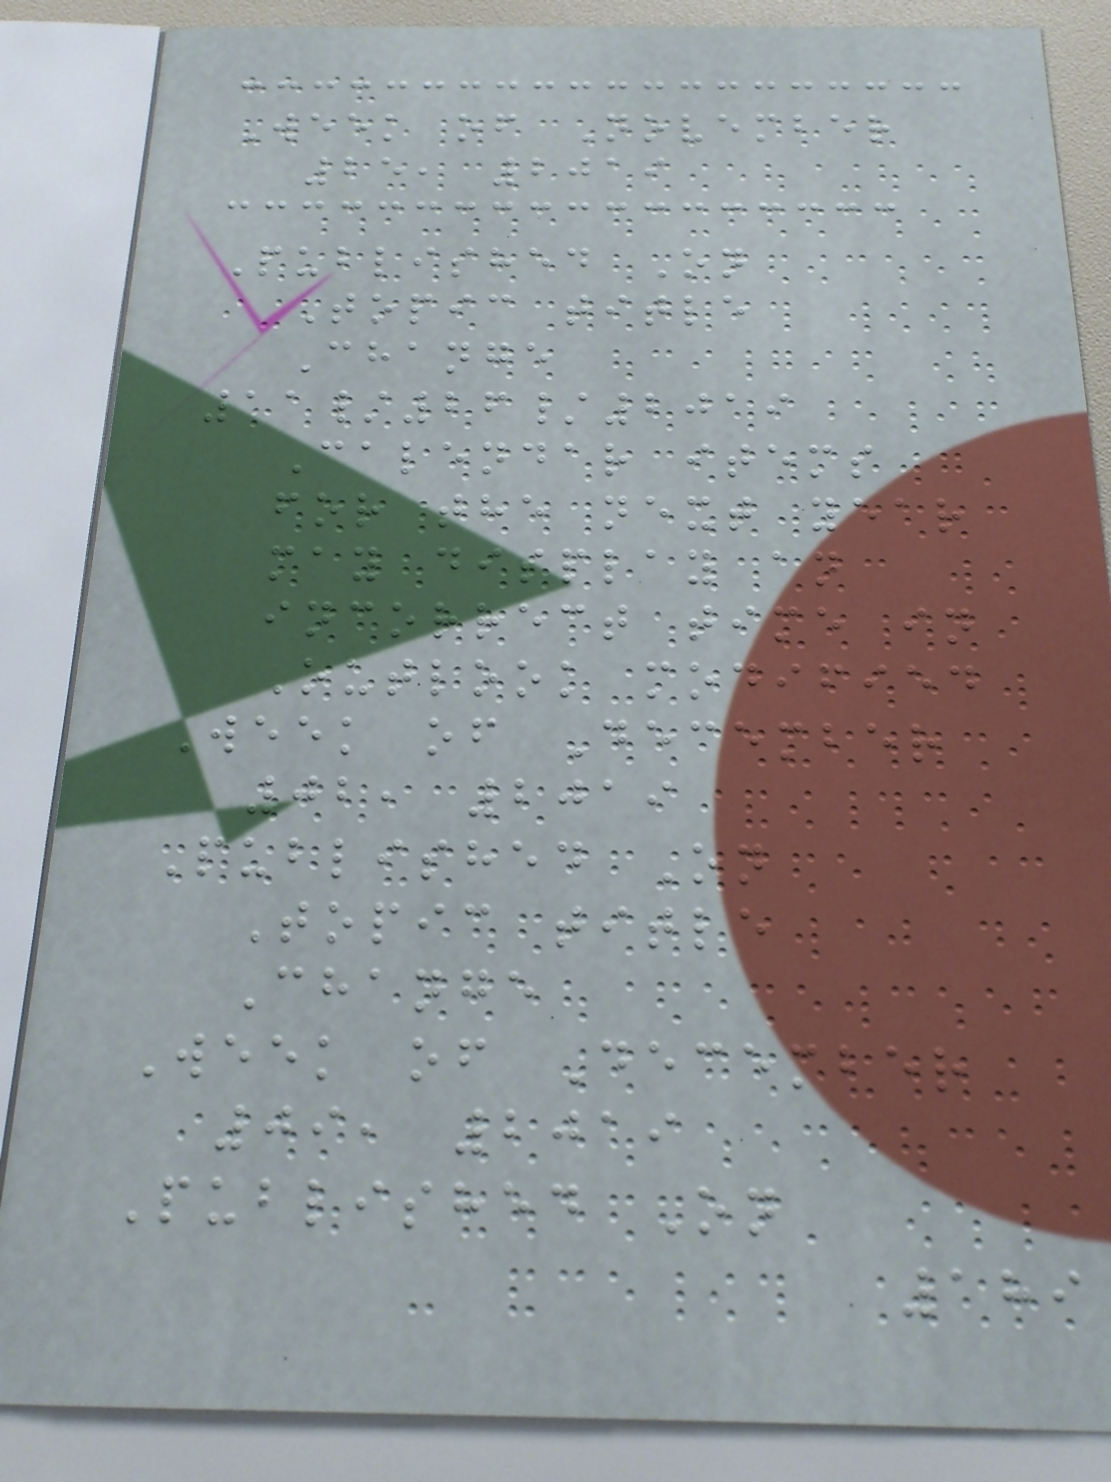Week of November
25, 2019
Published On
Topic title
Change
11/26/2019
Calendar items
for the next year
may display an
incorrect time in
Outlook modified
Week of December
02, 2019
Published On
Topic title
Change
Week of December
09, 2019
Published On
189
